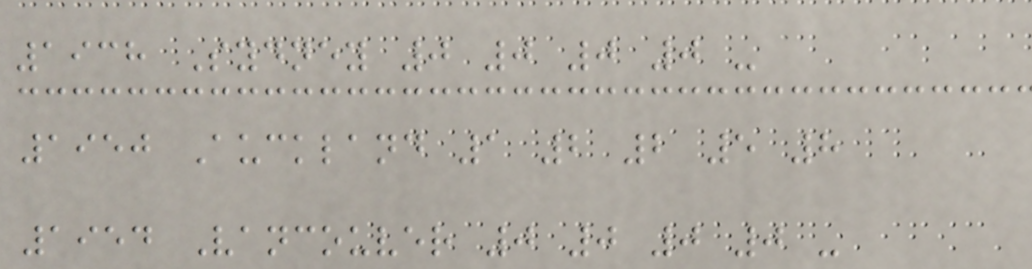1938 Sydney 0 0 0 0 -
1950 Auckland 1 2 2 5 8
1954 Vancouver 0 0 0 0 -
